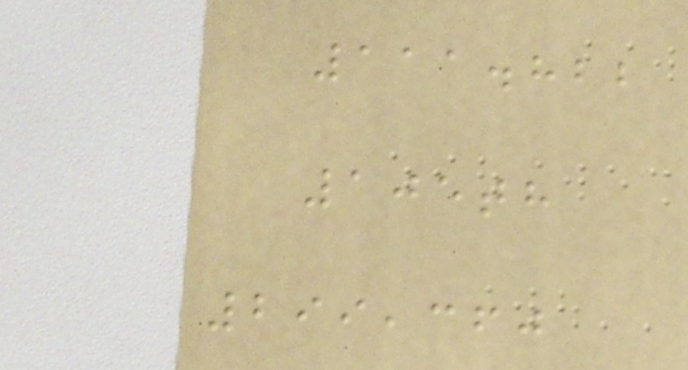111.822
105th
299,360
